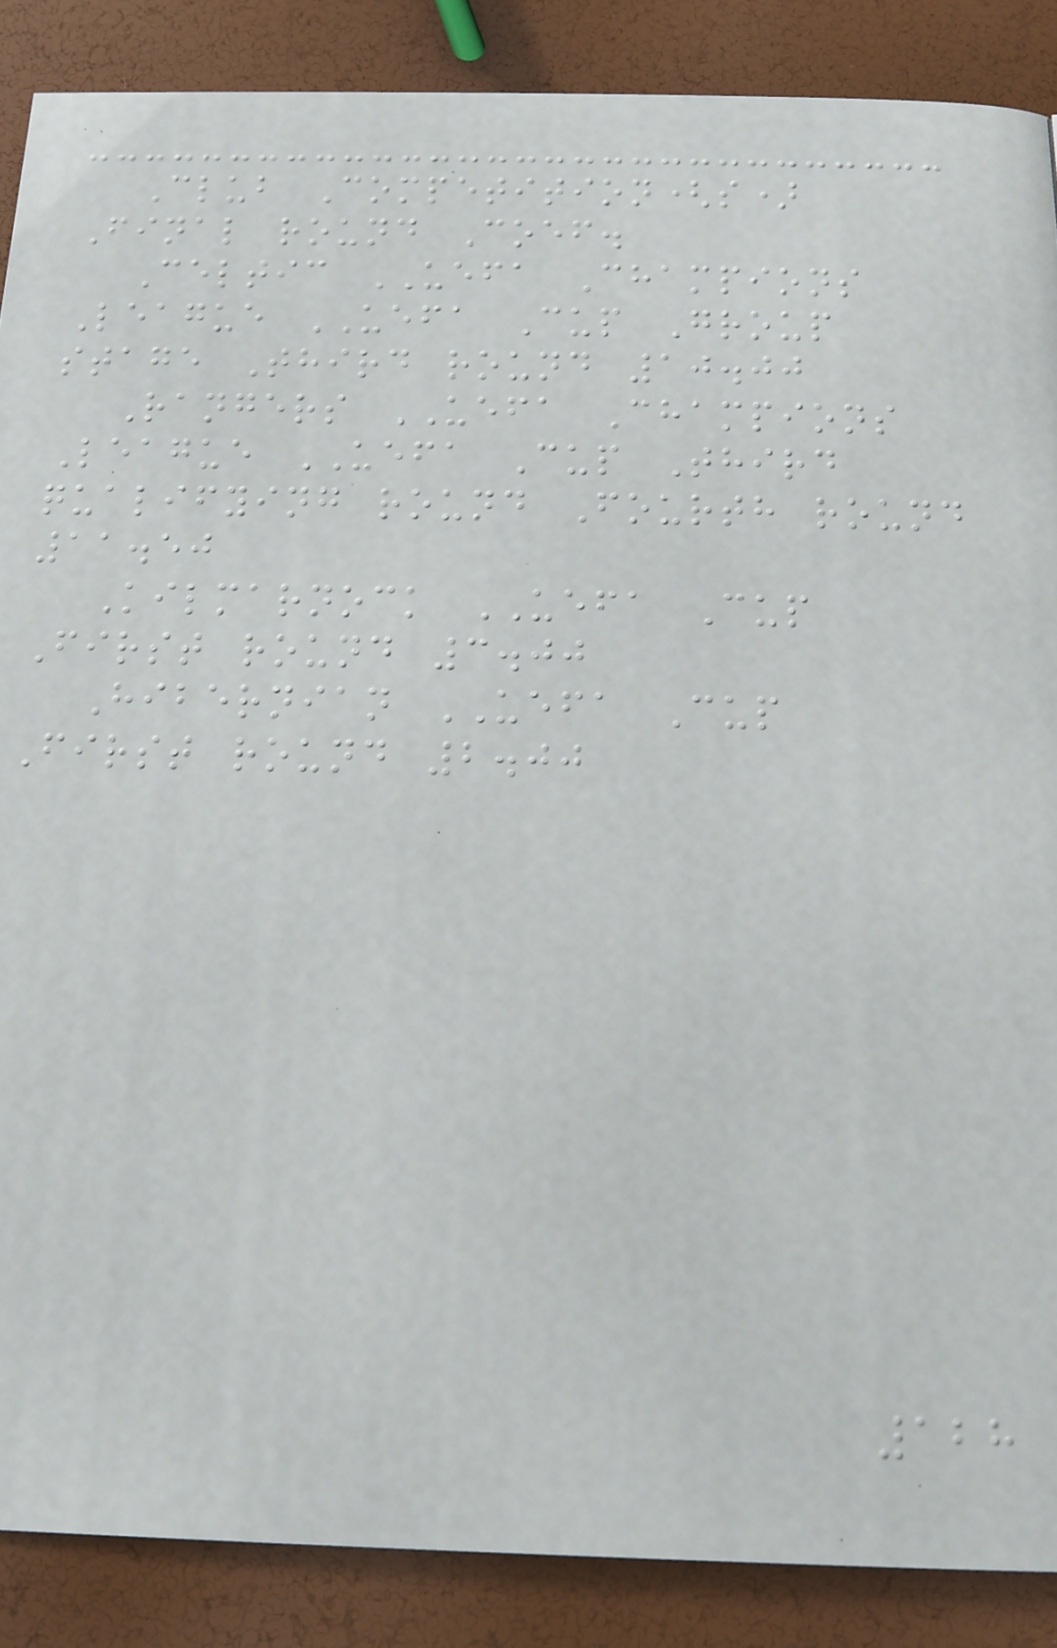Club Competition(s)
Final round Coef.
Celtic UEFA Champions
League UEFA Cup Group
stage Third round 10.00
Rangers UEFA Champions
League UEFA Cup Third
qualifying round Fourth round
11.50
Kilmarnock UEFA Cup
First round 3.00
Hibernian UEFA Cup
First round 2.00
128
